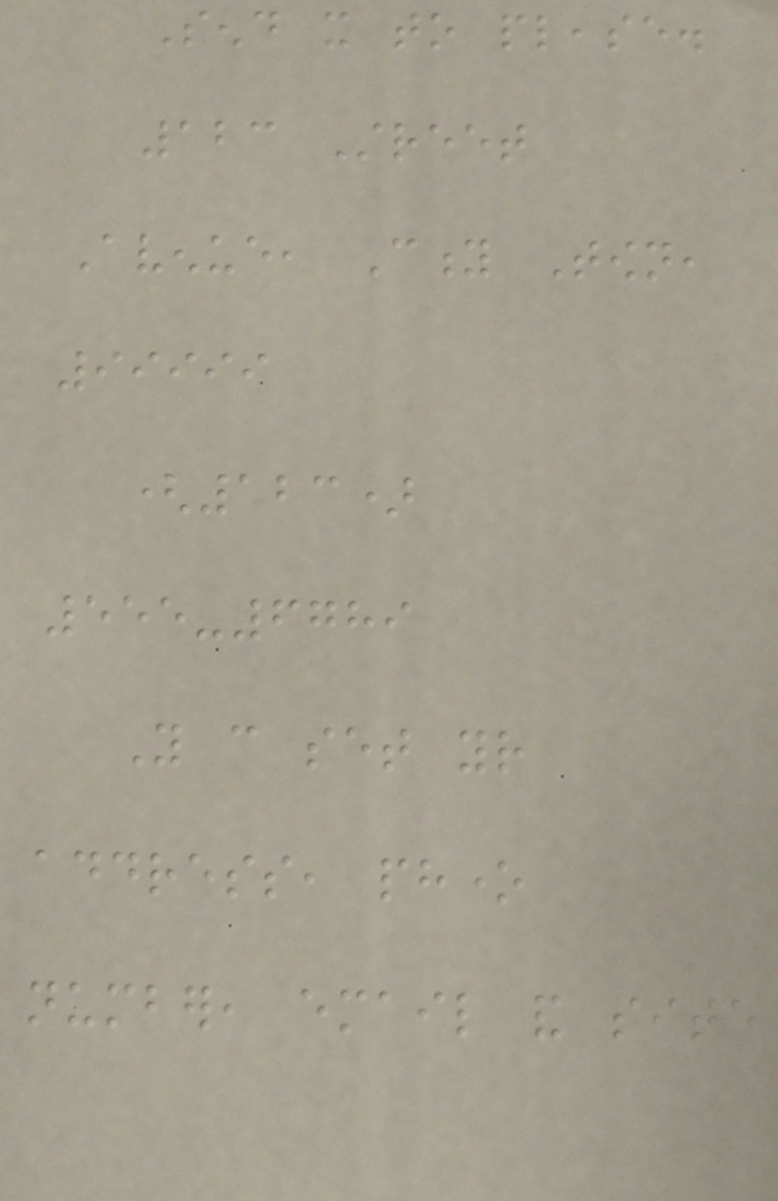Send it to please.
123 Street
Avenue, City Town,
99999
(123)
555-6789
You can set your
address, phone
number, email and site
